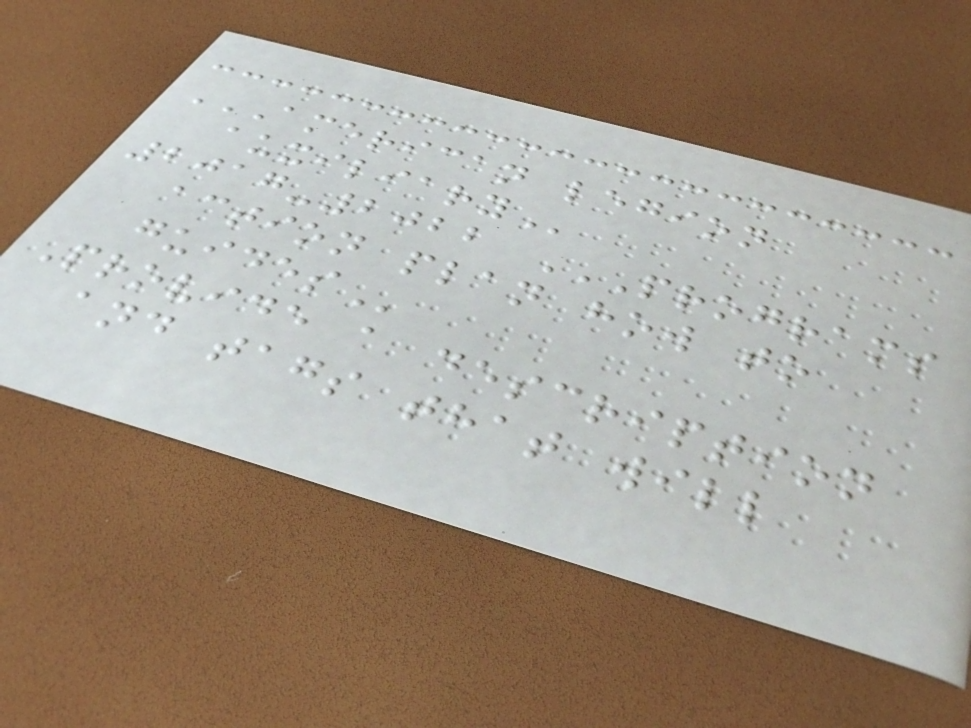AMERICAN LEGION
AUXILIARY
2017-2022 PROGRAMS
ACTION PLAN HOW TO
GUIDES
Provide a description
and tags that will
